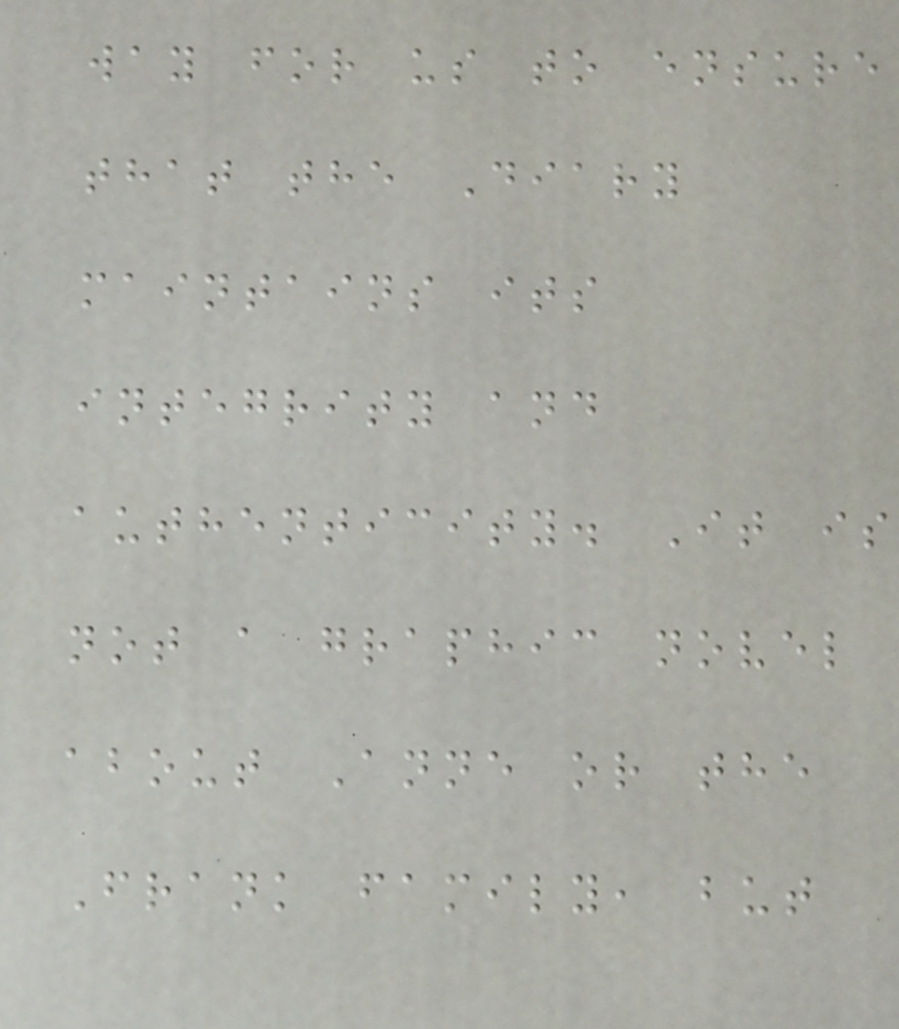way for us to ensure
that the Diary
maintains its
integrity and
authenticity. It is
not a graphic novel
about Anne or the
Frank family, but
